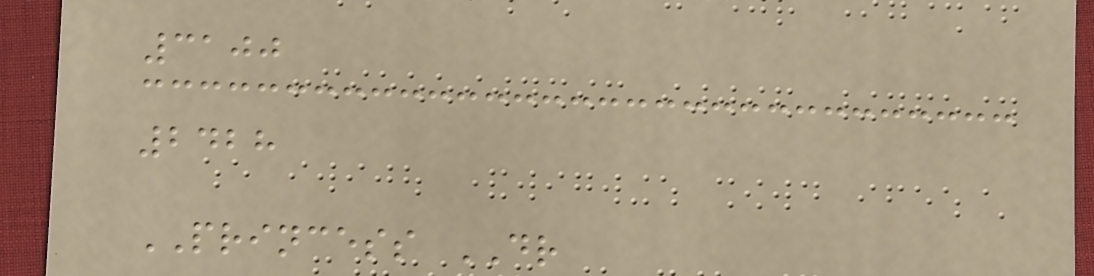3100
2428
PRINCESS DR
